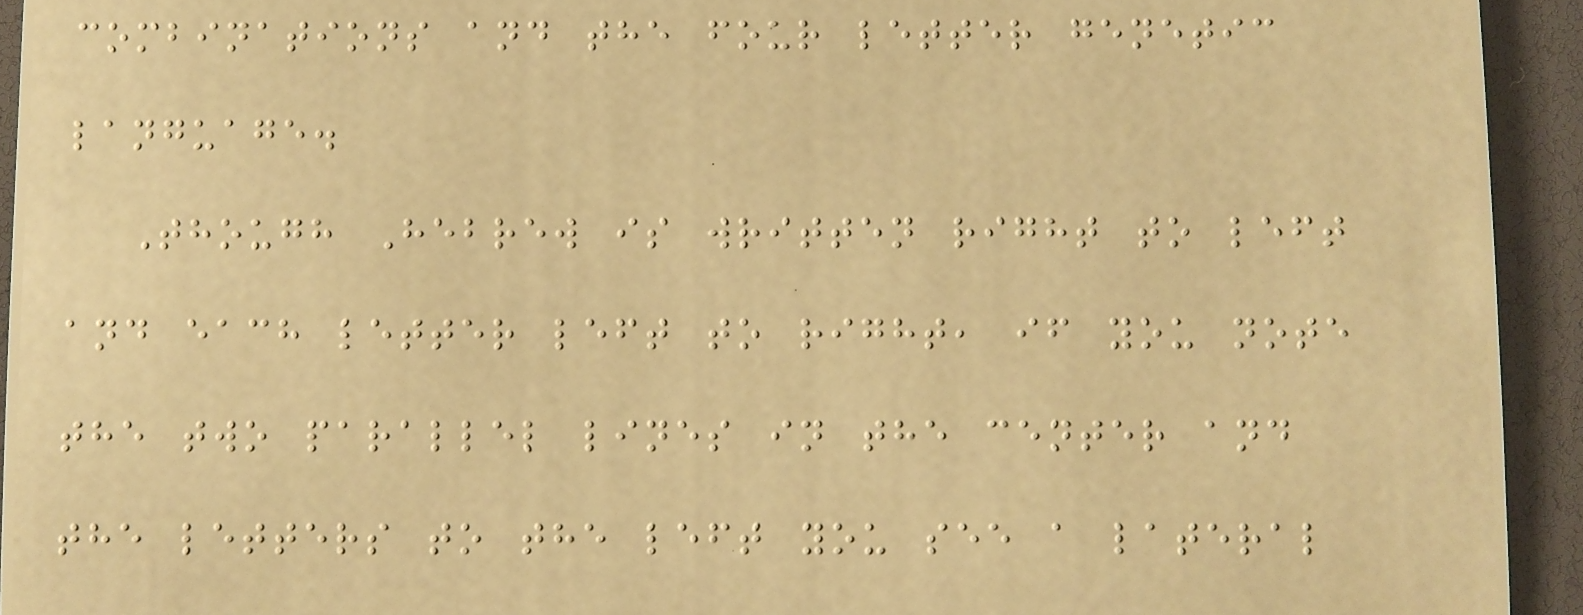combinations and the four letter genetic
language.
Though Hebrew is written right to left
and each letter left to right, if you note
the two parallel lines in the center and
the letters to the left you see a lateral
